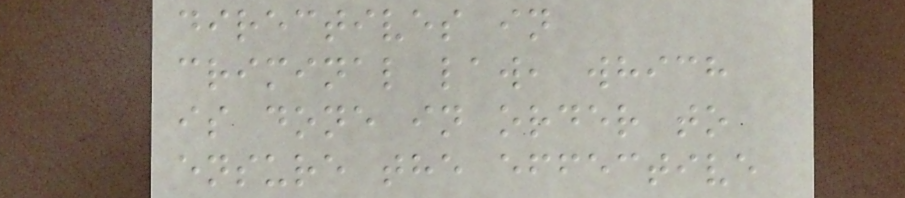directives in
criminal law, which
is done in order to
ensure the effective
